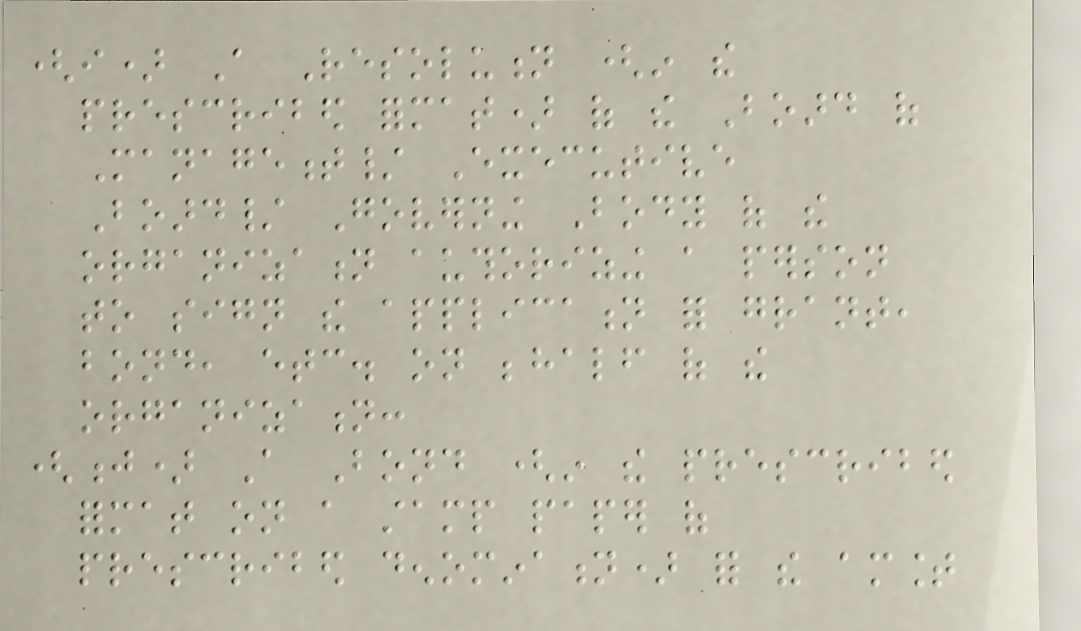(i) A Resolution (in the
prescribed format) of the Board of
Management/ Executive
Board/ Governing Body of the
organization authorizing a person
to sign the application for grant,
bond, etc. on behalf of the
organization:
(j) A Bond (in the prescribed
format on a stamp paper of
prescribed denomination) for the amount
